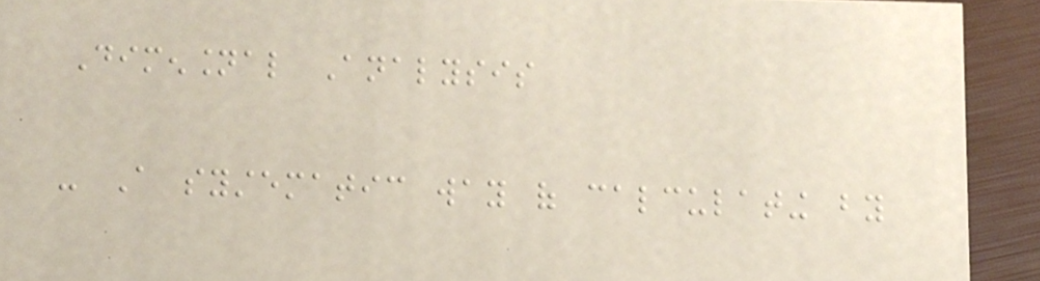Dimensional Analysis
- A systematic way of calculating by
